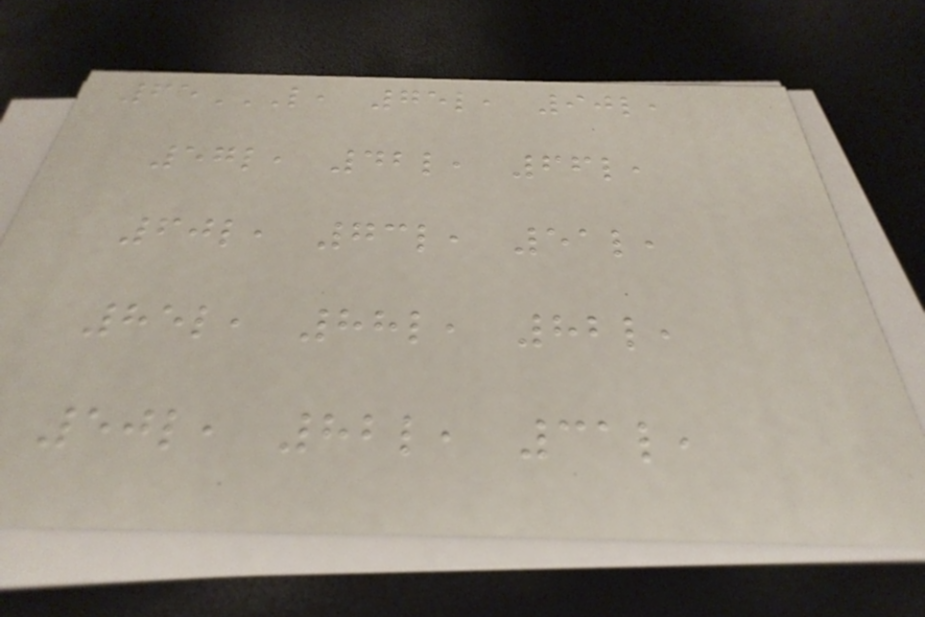65L, 75L, 90L,
57L, 42L, 66L,
60L, 73L, 51L,
85L, 88L, 82L,
50L, 82L, 31L,
